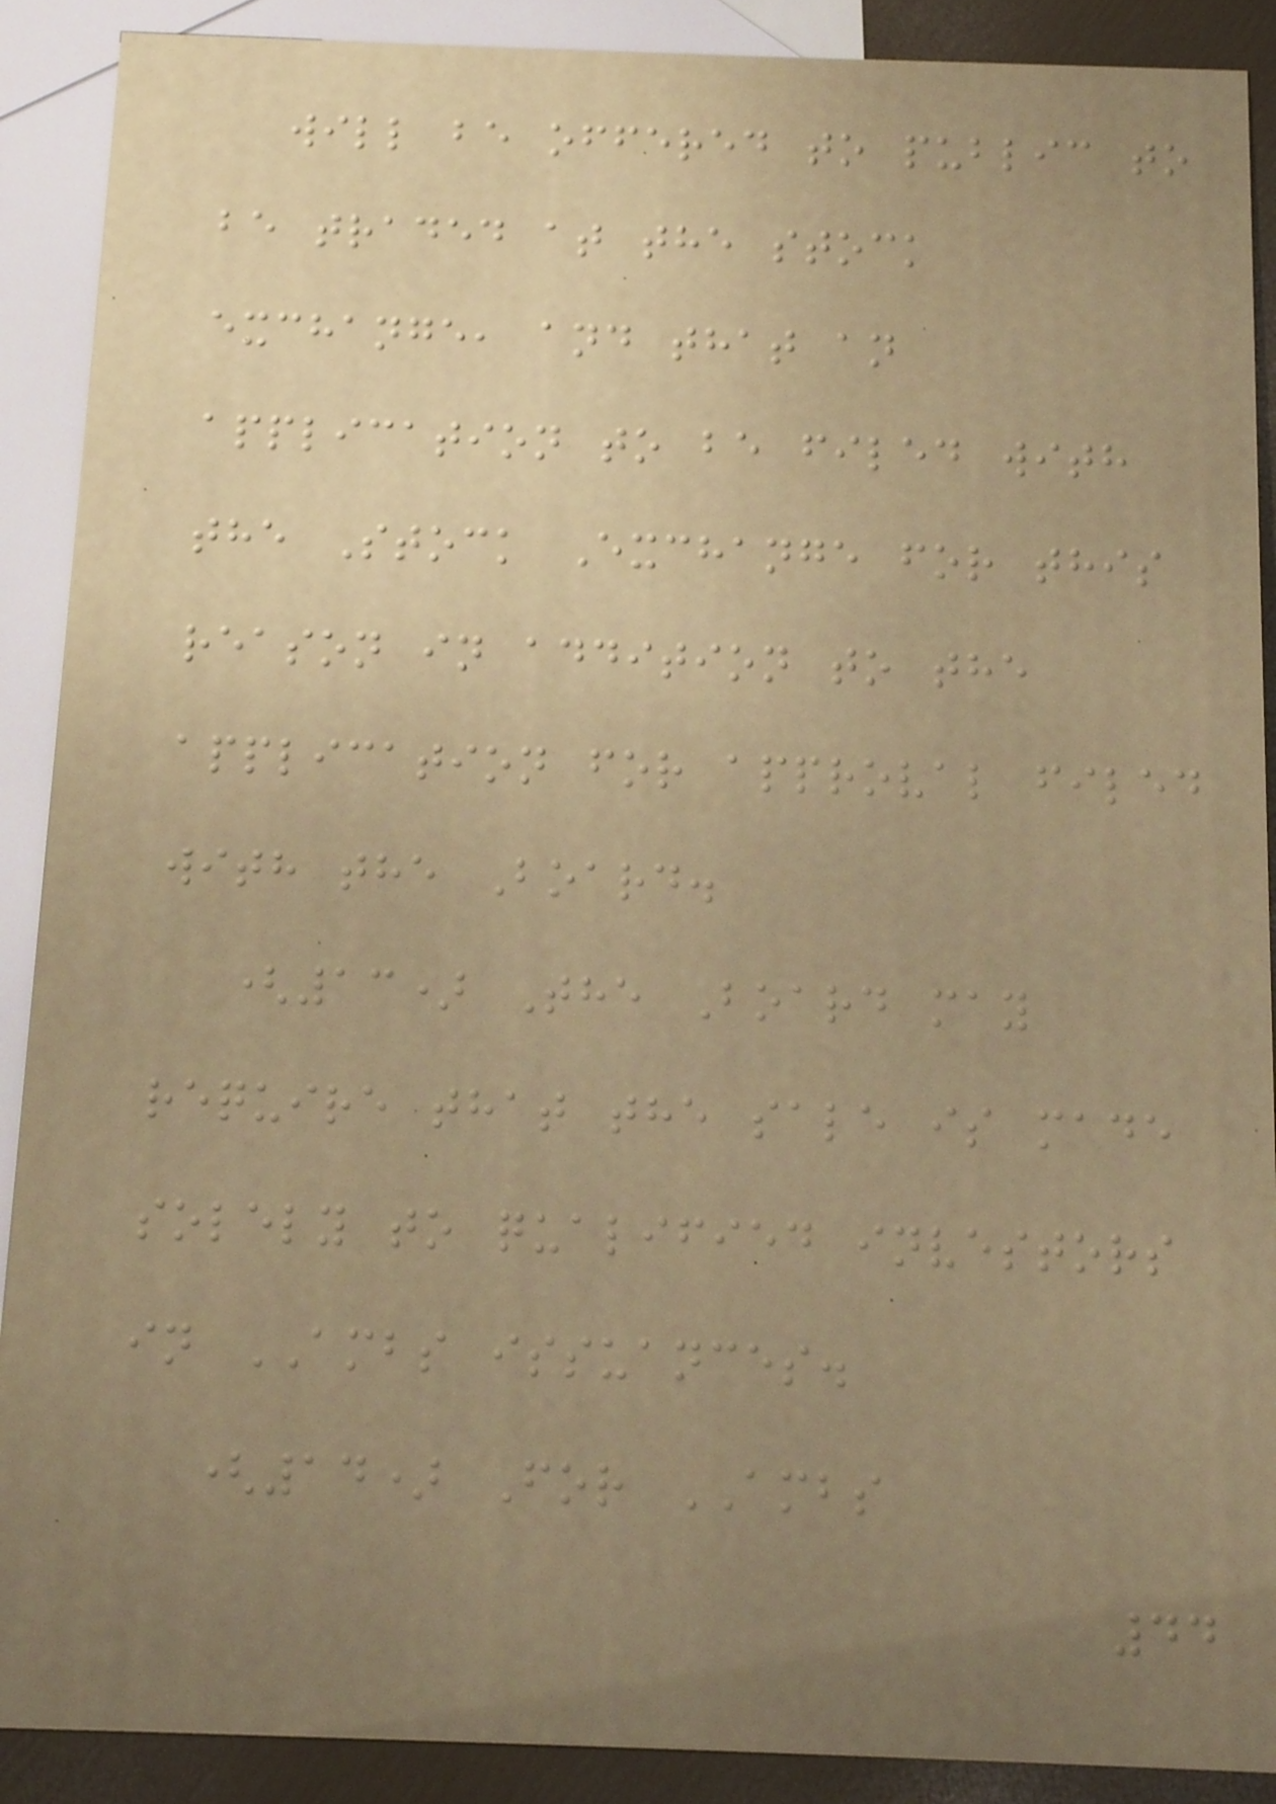will be offered to public to
be traded at the stock
exchange, and that an
application to be filed with
the Stock Exchange for this
reason in addition to the
application for approval filed
with the Board.
(13) The Board may
require that the sale is made
solely to qualified investors
in AMBS issuances.
(14) For AMBS
44
